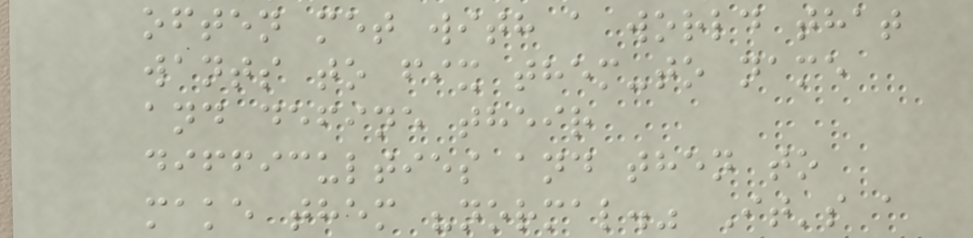often met with a world that
wants to fix them-to name
and define their
difficulties and then to
make them "normal." It's a
